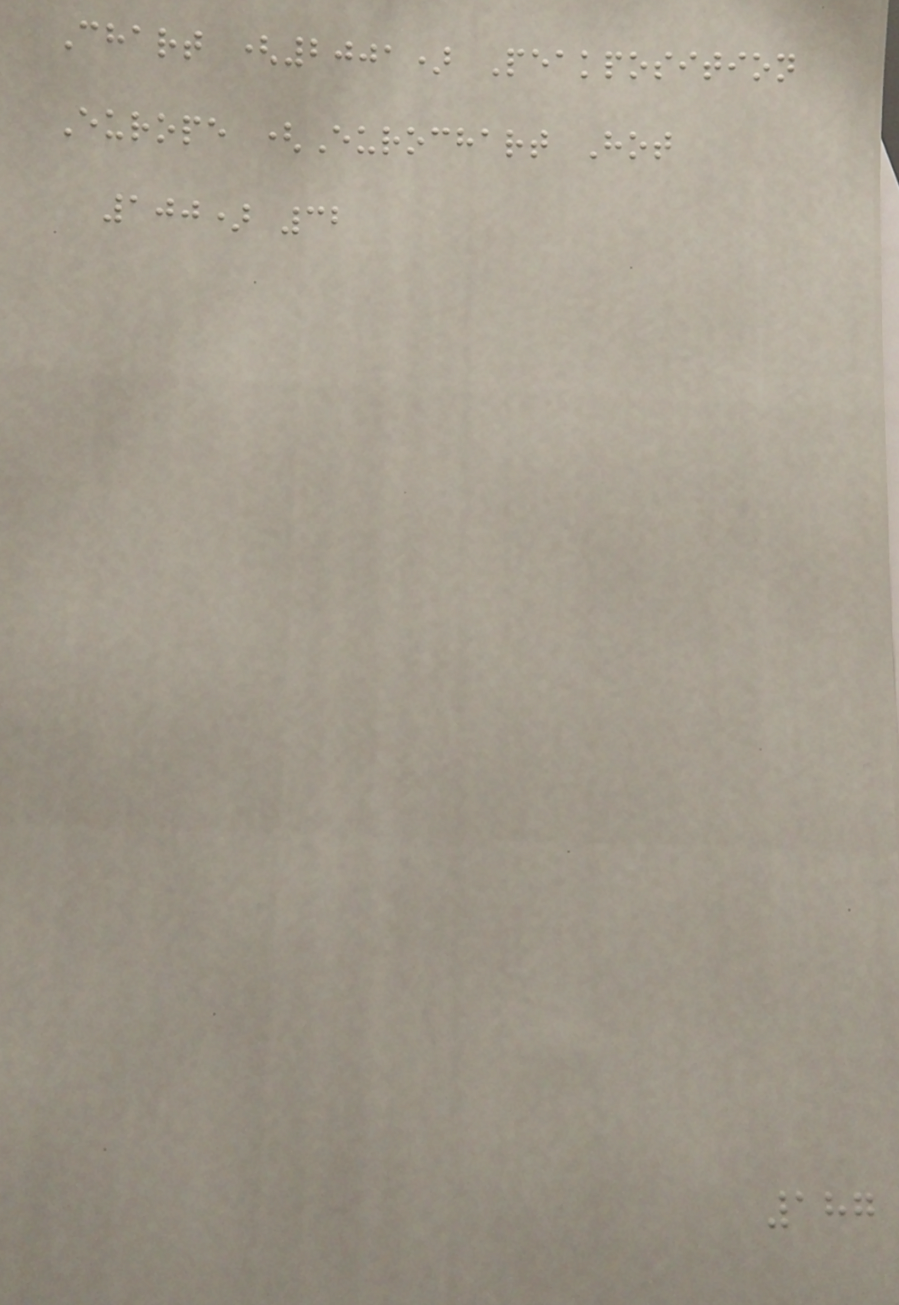Chart (2001) Peakposition
Europe (Eurochart Hot
100) 32
187
